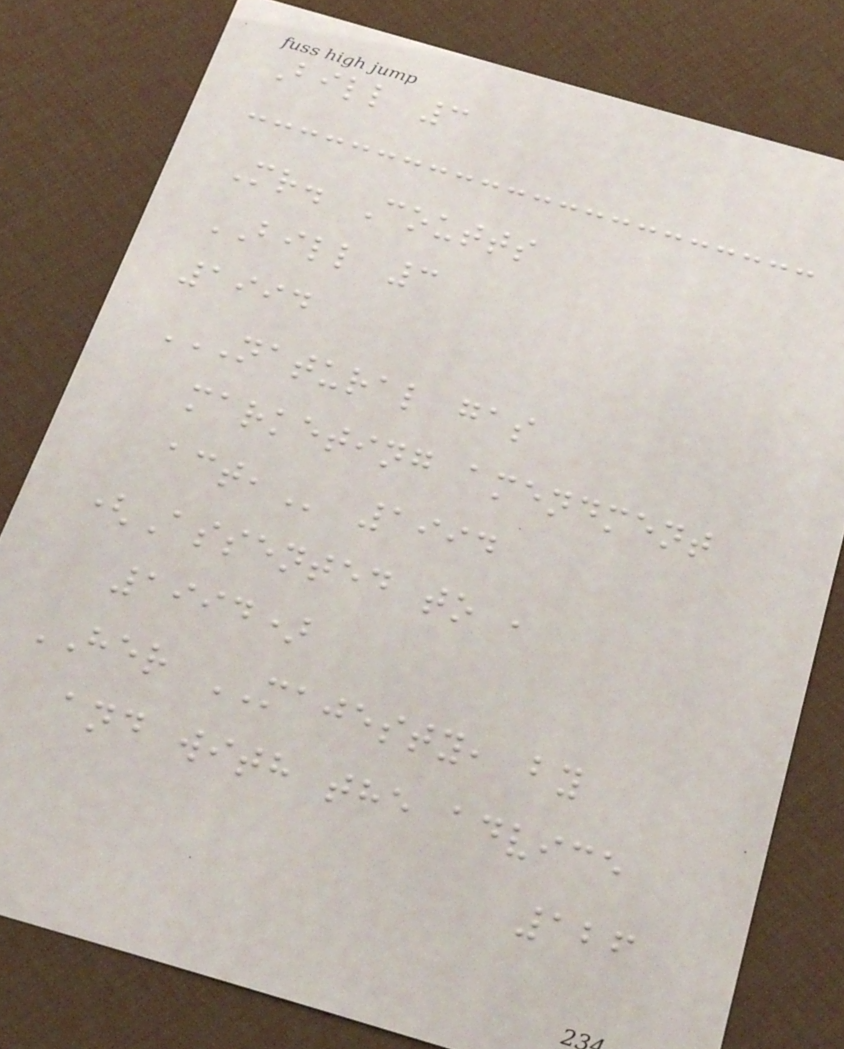Bill 3
Mr. Coutts
BILL 3
1994
NATURAL GAS
MARKETING AMENDMENT
ACT, 1994
(Assented to ,
1994)
HER MAJESTY, by
and with the advice
126
